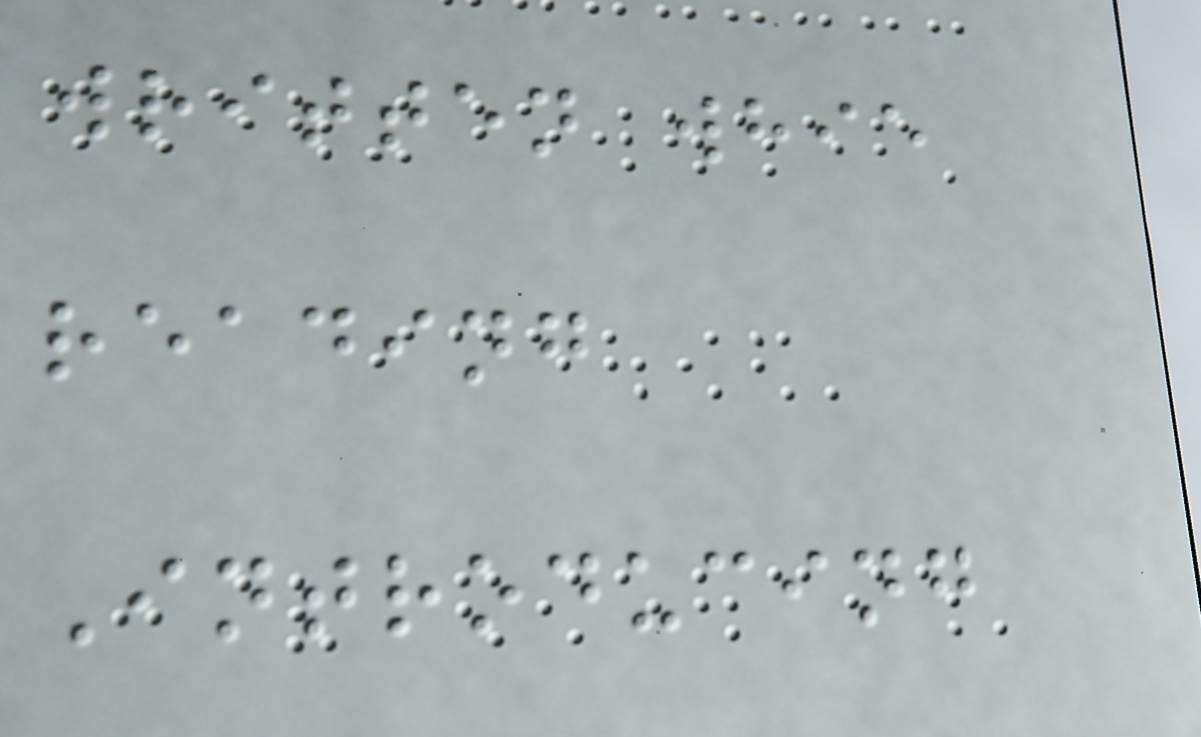written whie
reading
Introducing
